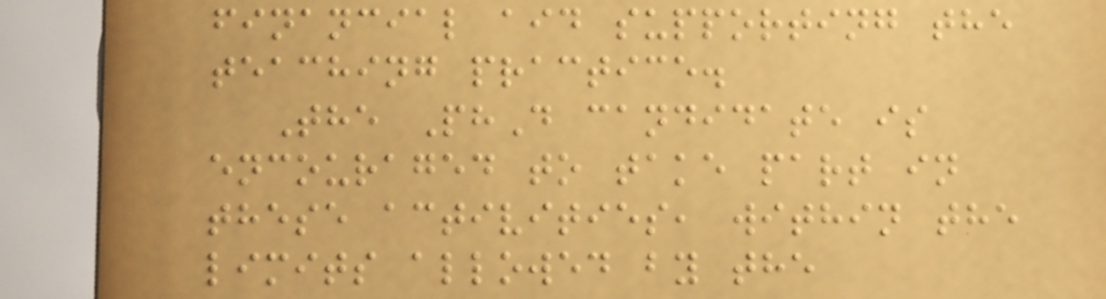financial aid supporting the
teaching practice.
The PhD candidate is
encouraged to take part in
these activities, within the
limits allowed by the
